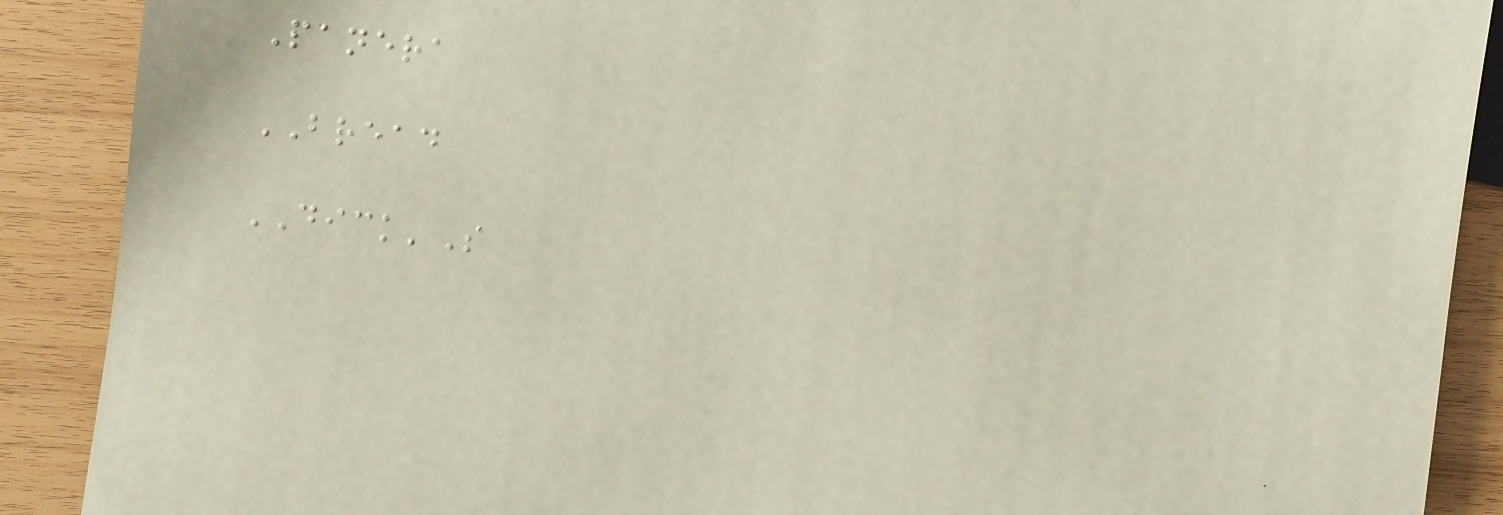Panera
BREAD
DICK'S
